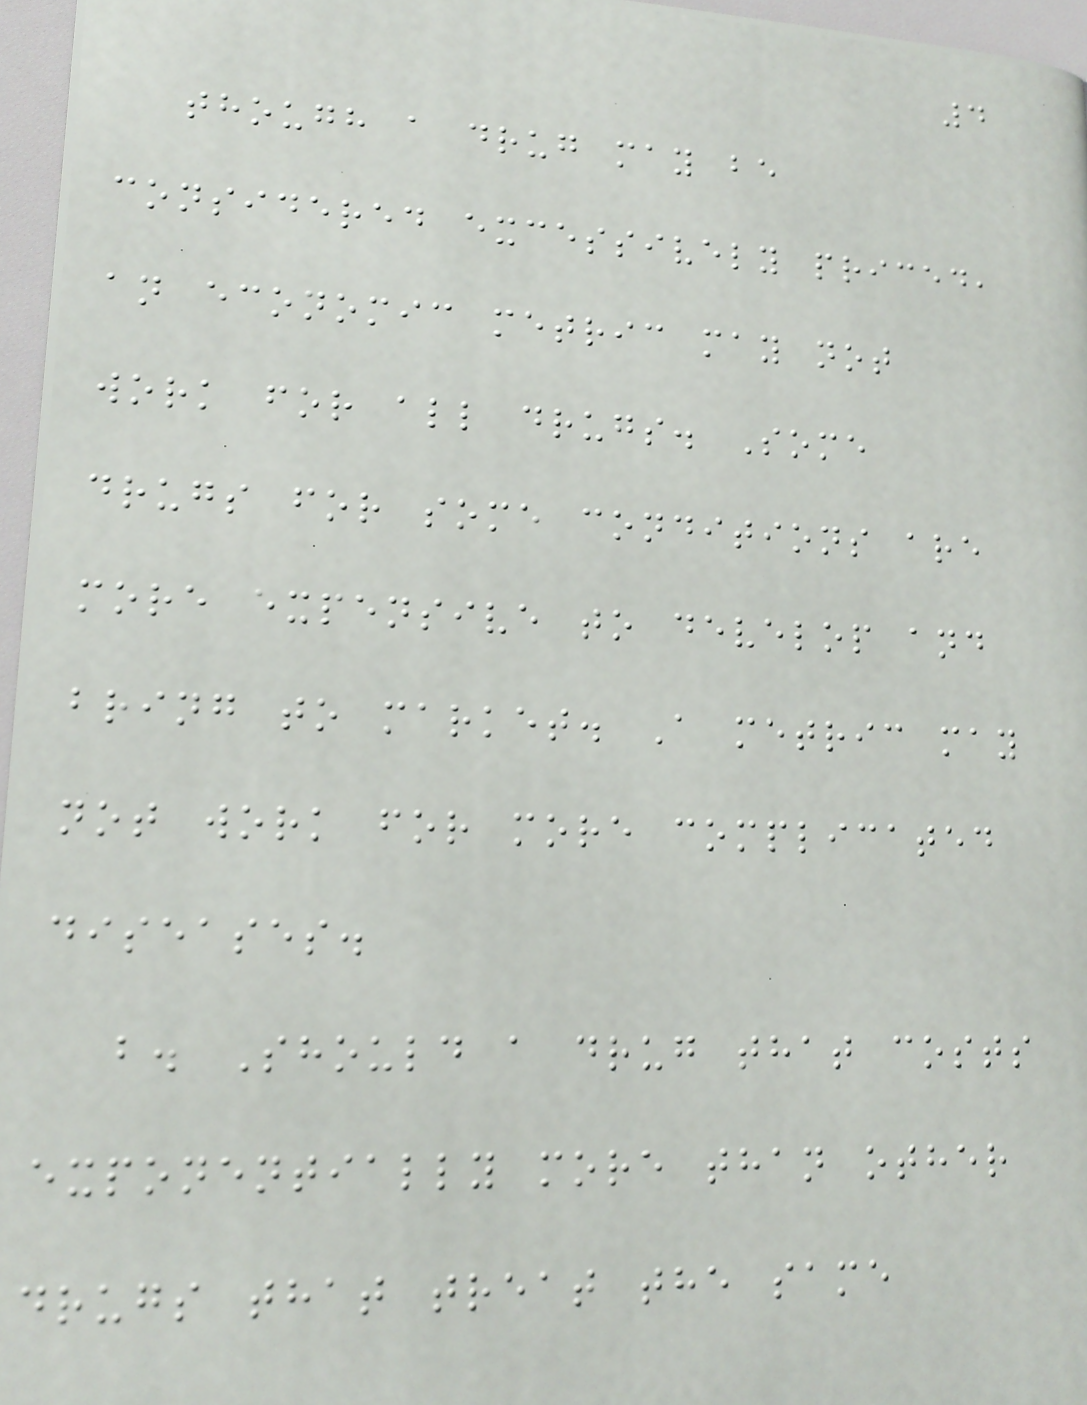4
though a drug may be
considered excessively priced,
an economic metric may not
work for all drugs. Some
drugs for some conditions are
more expensive to develop and
bring to market. A metric may
not work for more complicated
diseases.
b. Should a drug that costs
exponentially more than other
drugs that treat the same
